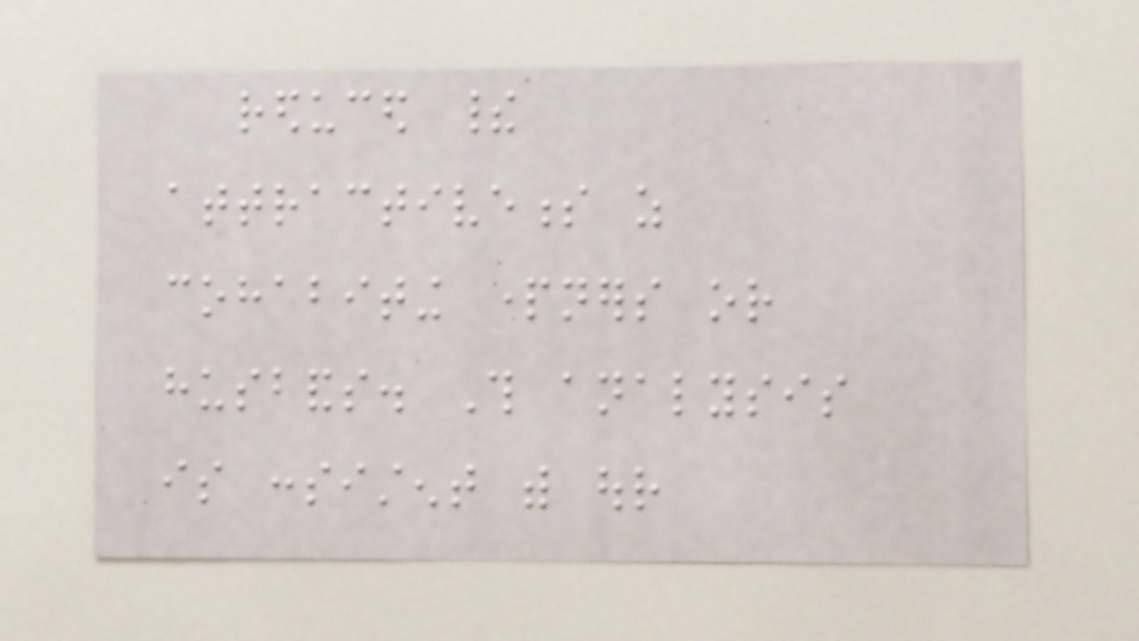reduced their
attractiveness as
cohabiting partners or
husbands. This analysis
is consistent with our
